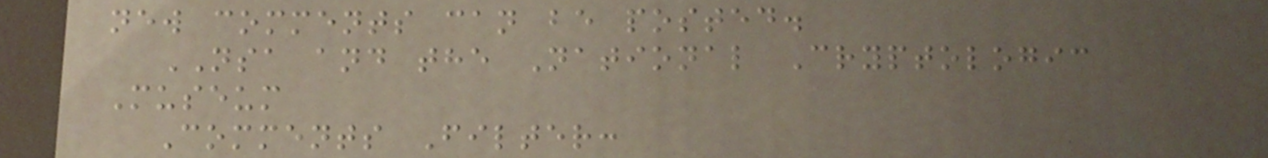new comments can be posted.
NSA and the National Cryptologic
Museum
Comments Filter:
